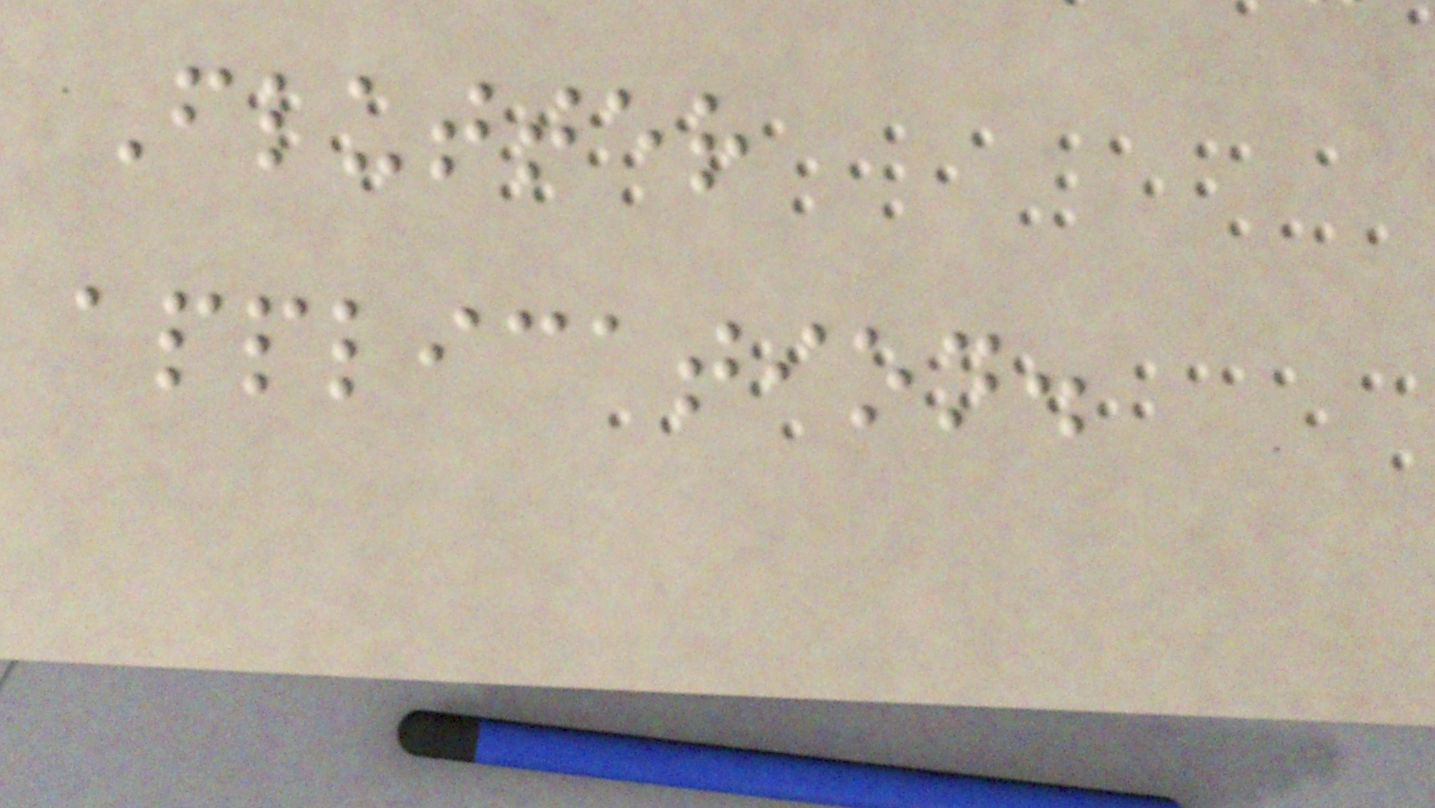Flutter
application.
